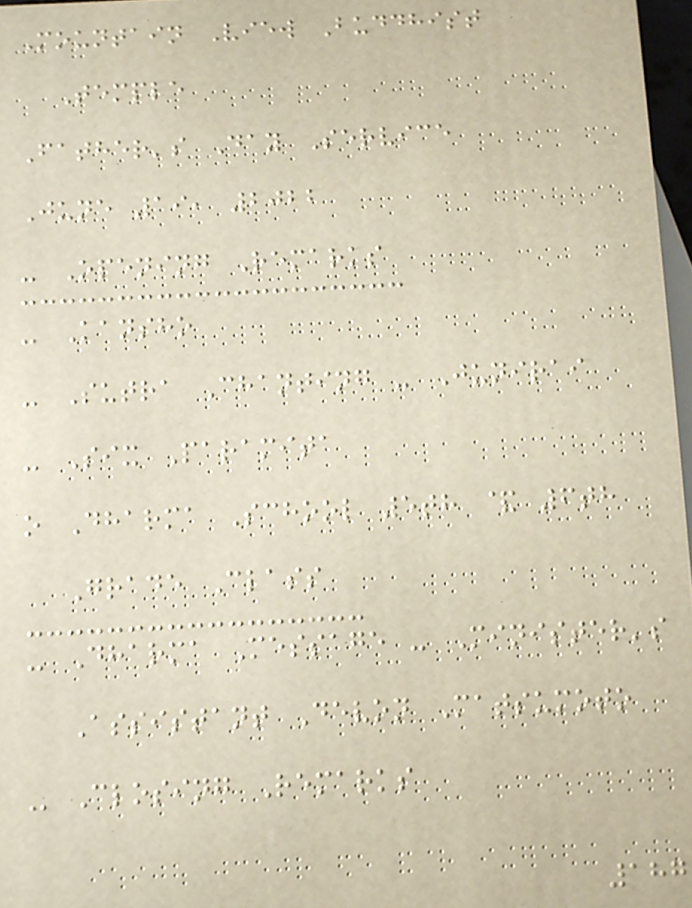Mountain View Buddhist
Temple
Father's Day Service
June 19, 2022
- Opening Remarks
- Kansho
- Sutra Chanting - Junirai
- Six Paramita
o Dharma School 5th & 6th
Grade Class
- Dharma Message - Minister's
Assistant Devon Matsumoto
- Closing Remarks
187
